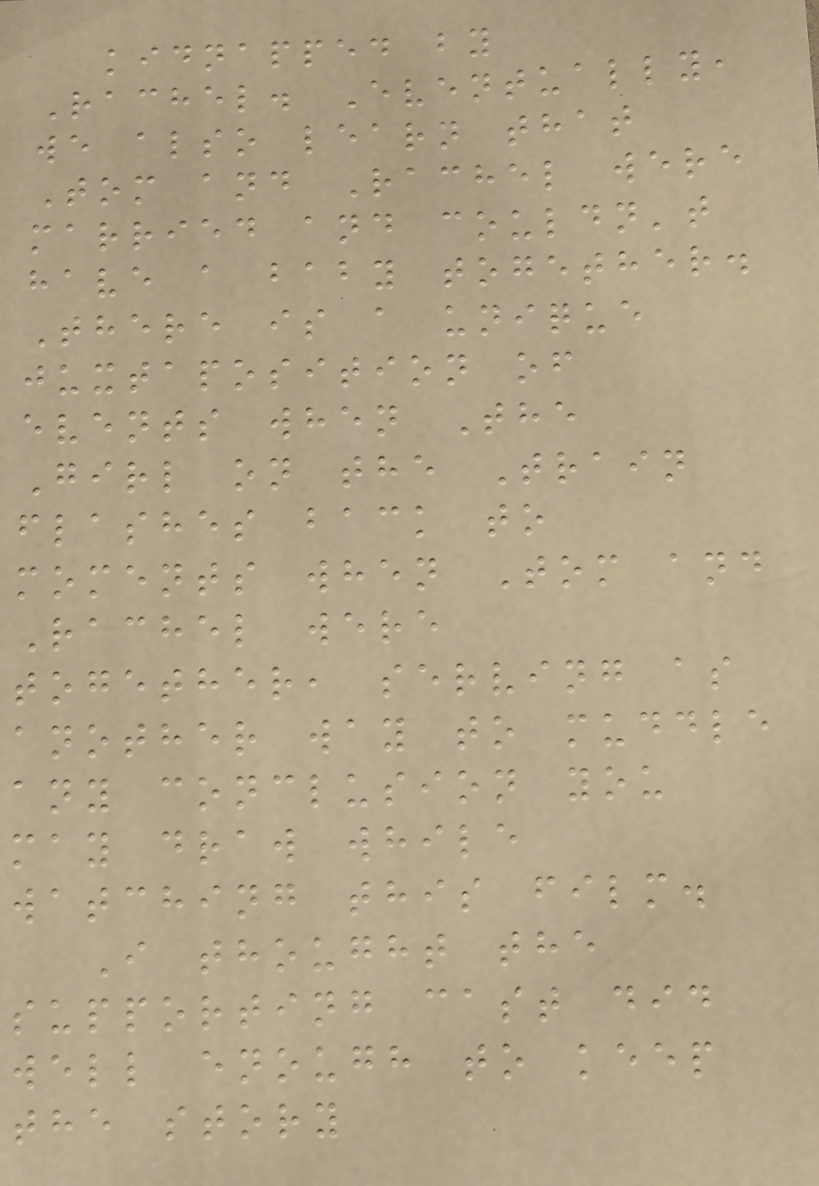kidnapped by
Rachel. Eventually,
we also learn that
Tom and Rachel were
married and couldn't
have a baby together.
There is a unique
juxtaposition of
events when The
Girl on the Train
flashes back to
moments when Tom and
Rachel were
together, serving as
another way to muddle
any conclusion you
may draw while
watching this film.
I thought the
supporting cast did
well enough to keep
the story
